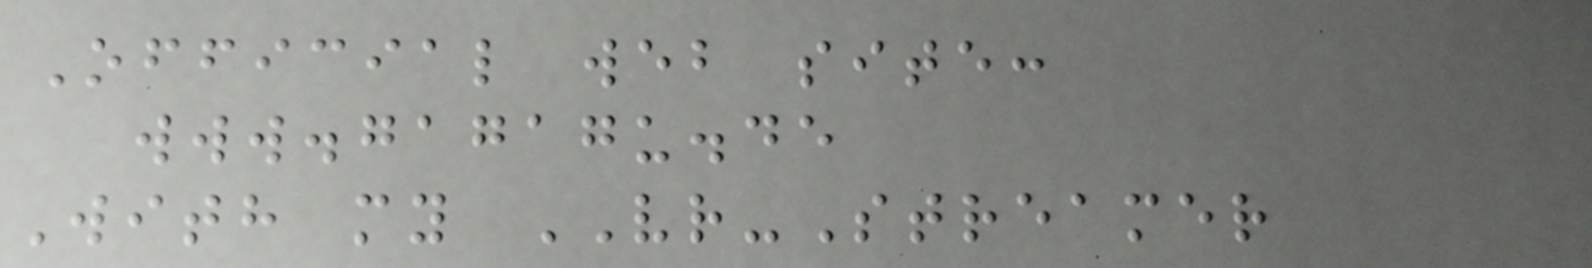Official web site:
www.gagagu.de
With my VR-Streamer
